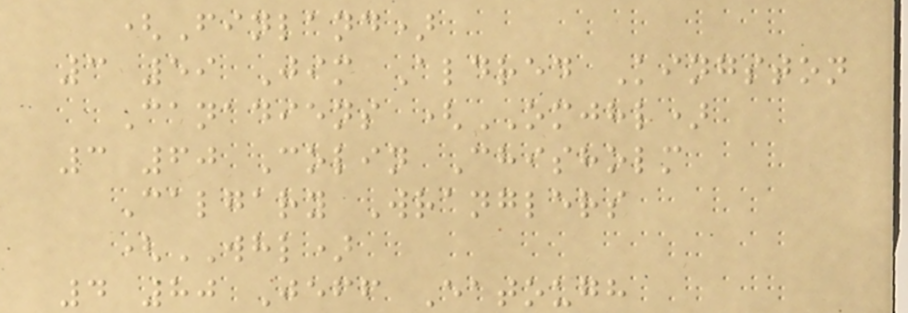(Finland)
3 59 Jim Aldred Kingston
Canadiens (OMJHL)
3 60 Colin Chisholm
Calgary Wranglers
(WHL)
4 80 Jeff Eatough
